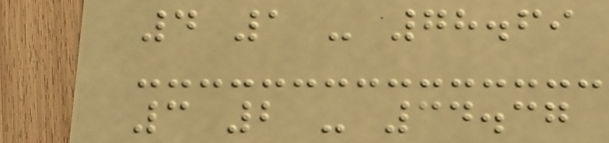4 1 - 78.69
3 2 - 34.37
